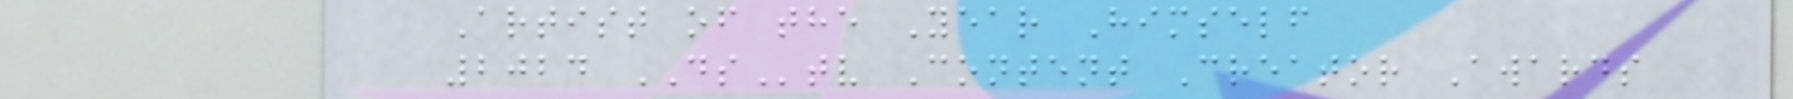Artist of the Year Himself
2024 DStv Content Creator Awards
